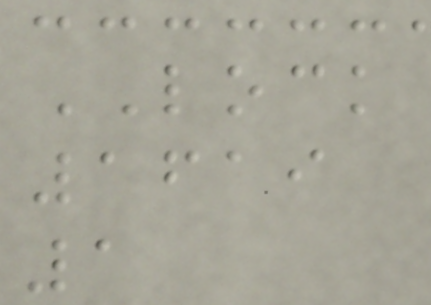LOCK
1619
1
